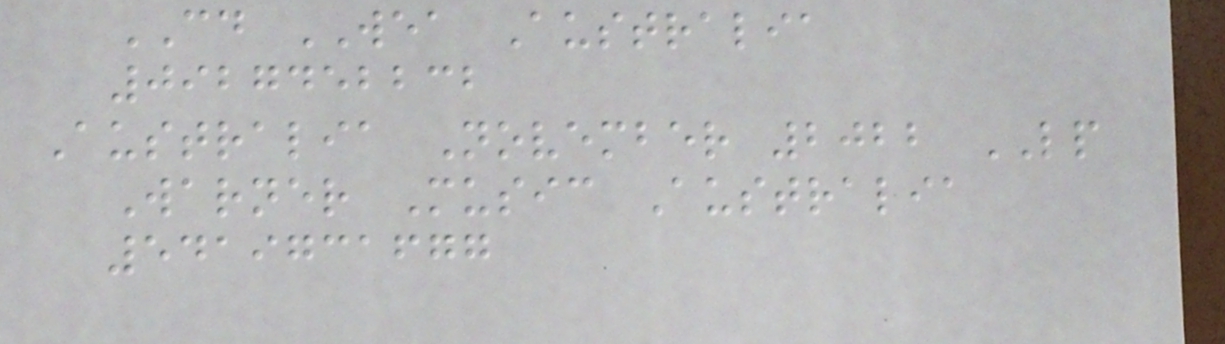CD WEA Australia
0927452232
Australia November 2022 LP
Warner Music Australia
5419731677
